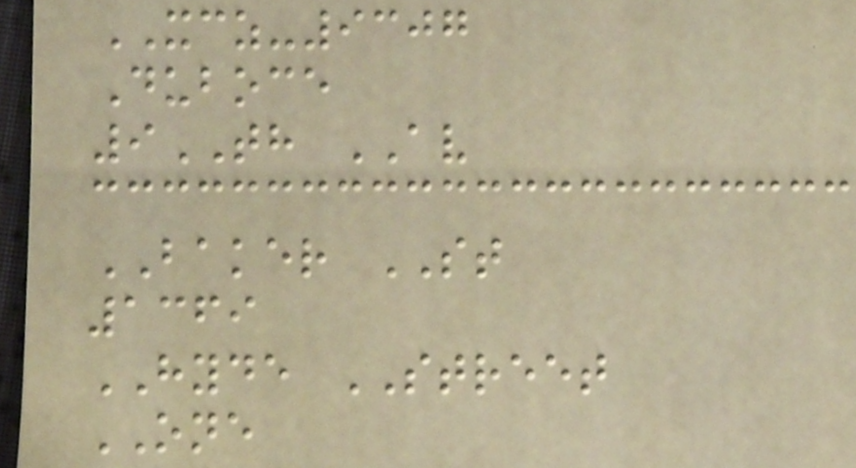XCZ-9307
Duboce
9TH AV
BAKER ST
1369
HYDE STREET
ONE
